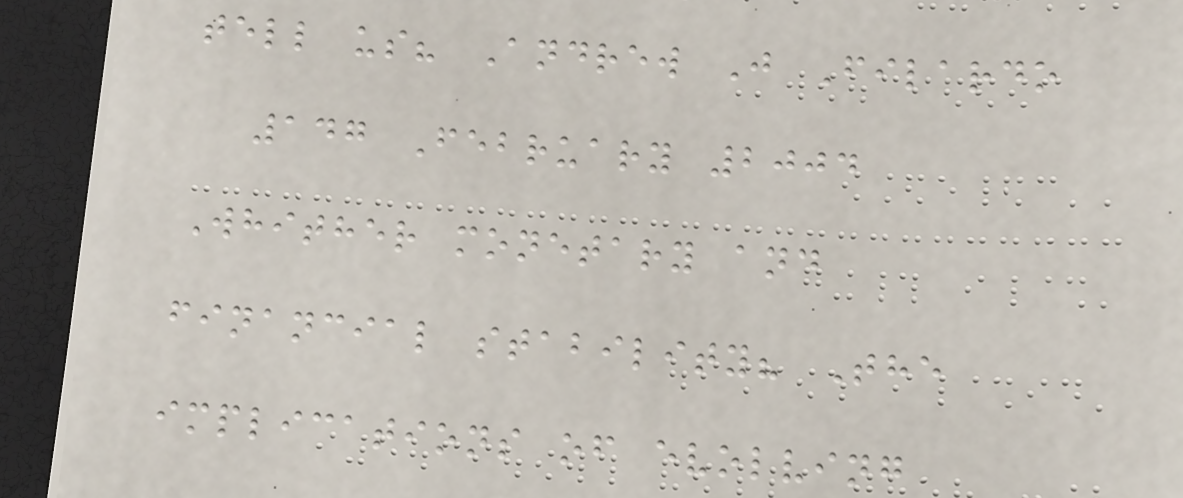tell us? Andrew J Filardo
147 February 2004
Whither monetary and
financial stability? The
implications of evolving
